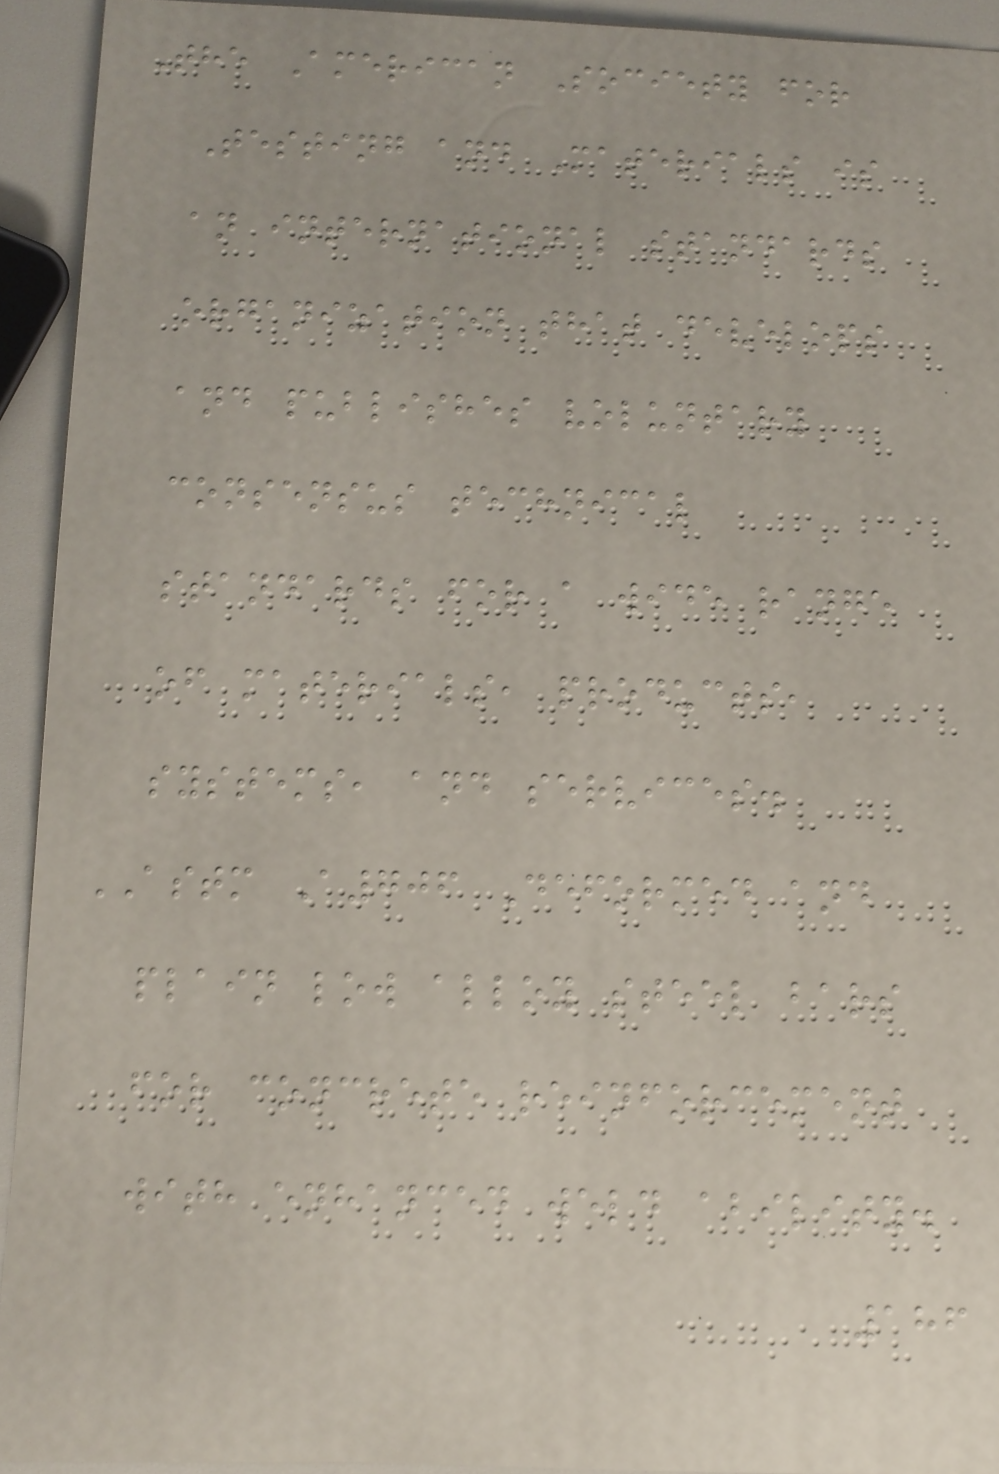The American Society for
Testing and Materials is
an international standards
organization that develops
and publishes voluntary
consensus technical
standards for a wide range
of materials, products,
systems, and services.
ASTM A706 Deformed and
plain low alloy steel bars
for concrete reinforcement
with enhanced weld ability.
186
